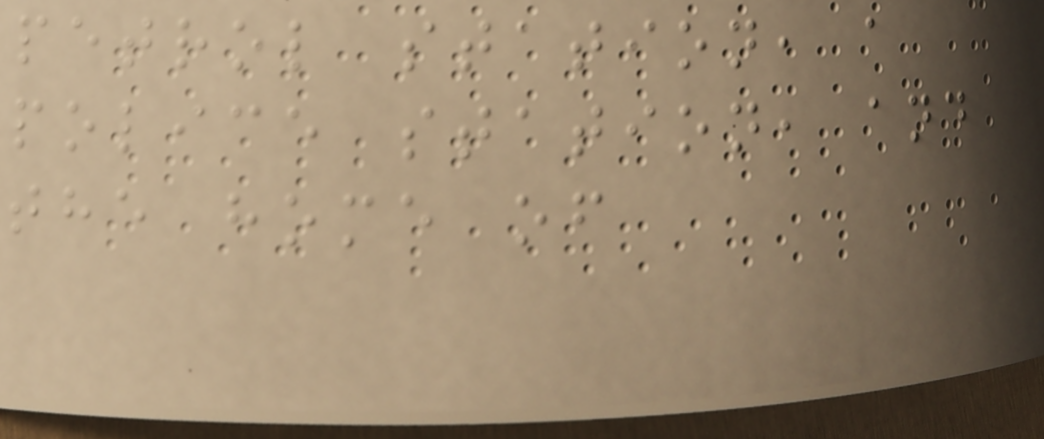petrol station, a
police station, and
the home of
